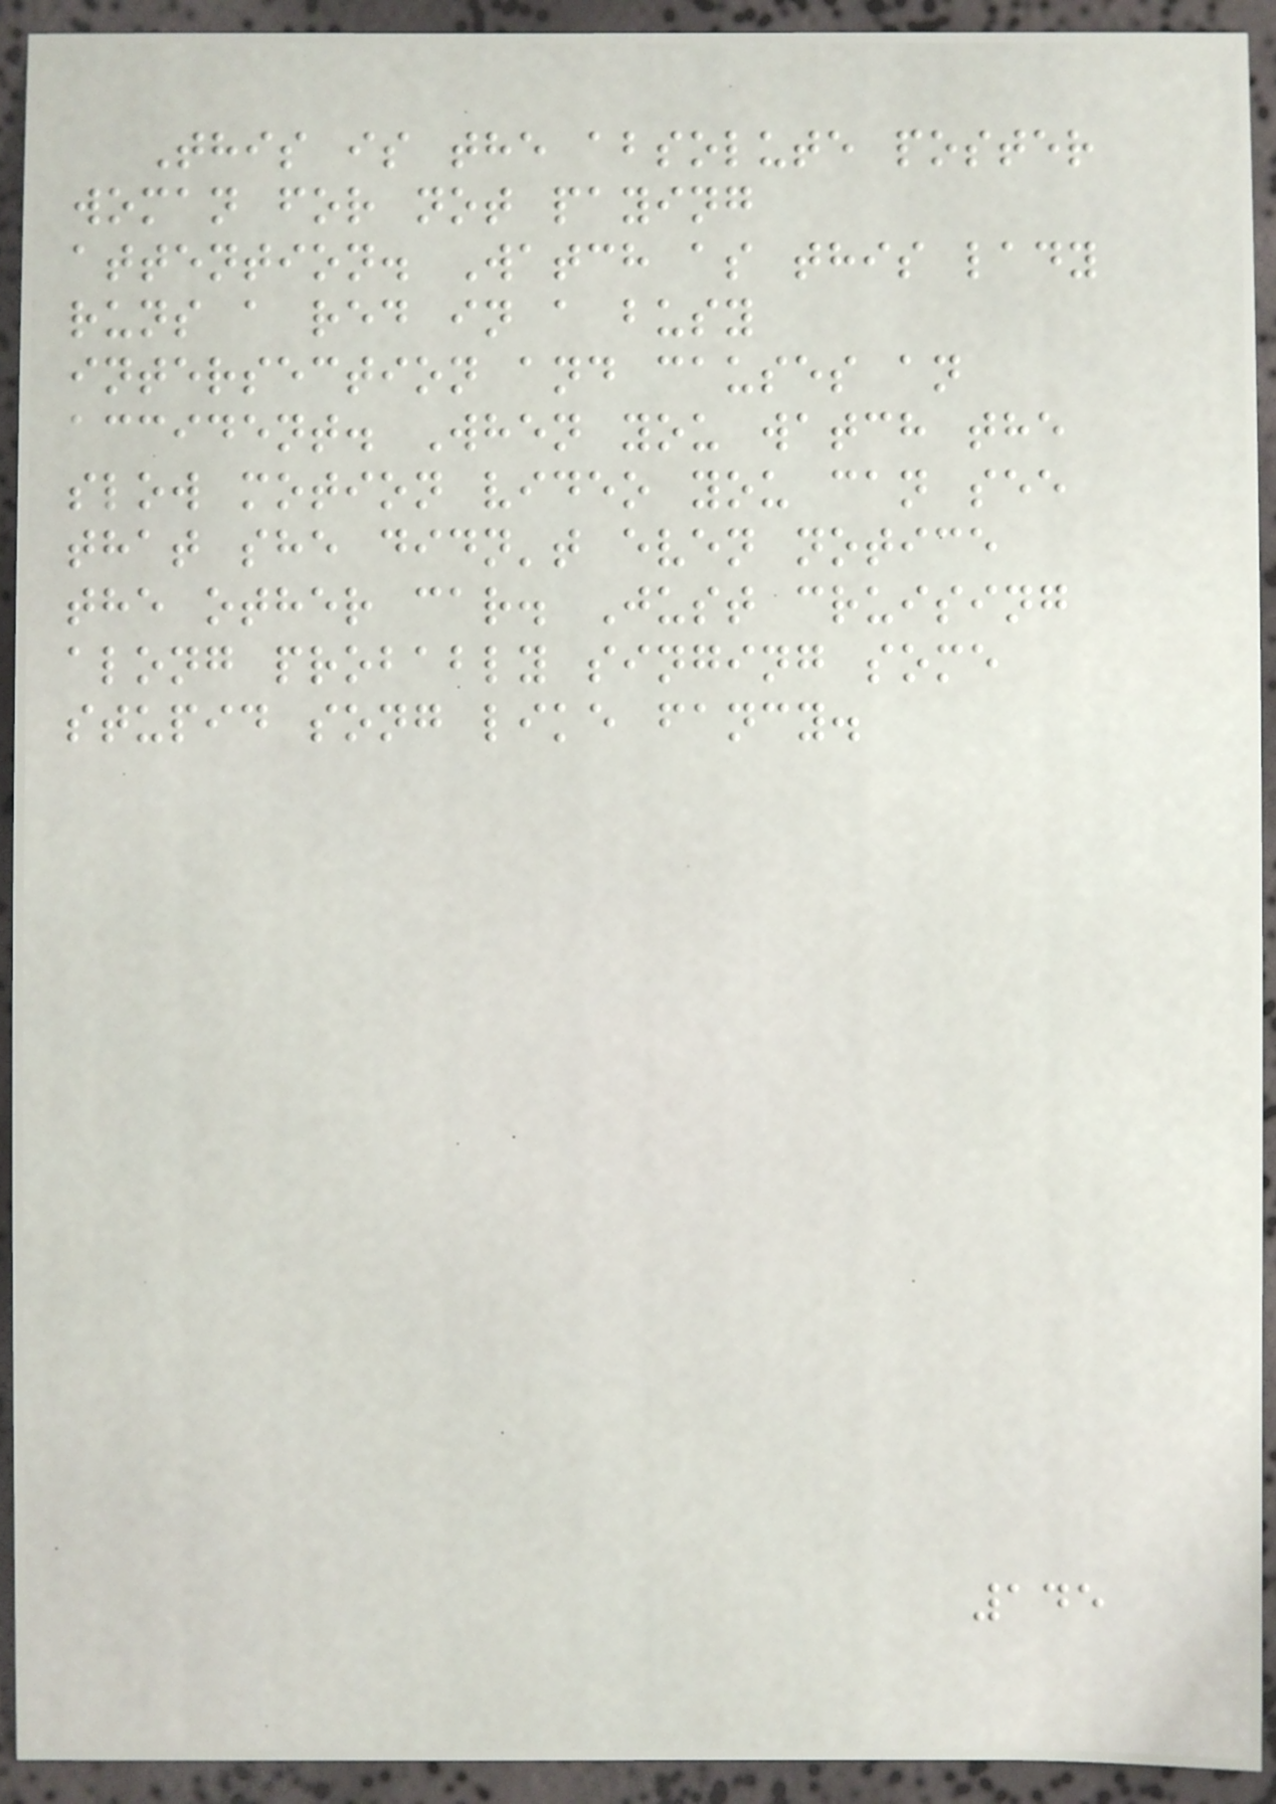This is the absolute poster
woman for not paying
attention. Watch as this lady
runs a red in a busy
intersection and causes an
accident. When you watch the
slow motion video you can see
that she didn't even notice
the other car. Just cruising
along probably singing some
stupid song like fancy.
145
